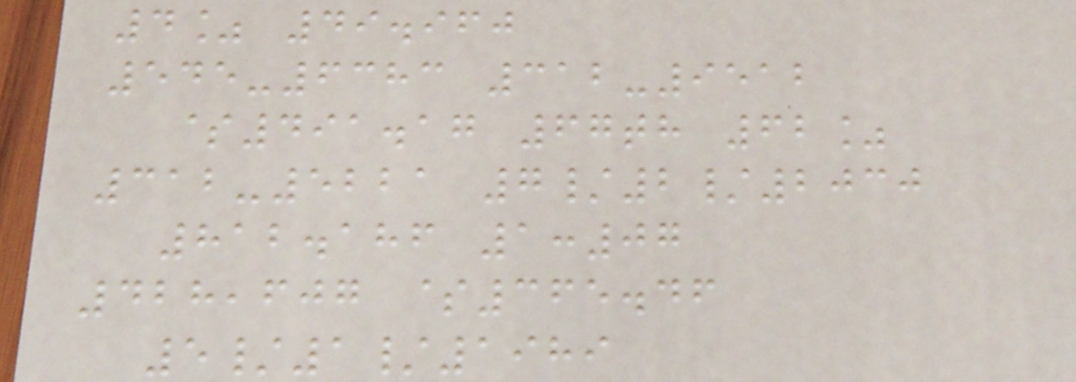4% 49.960
545-6383 312-9512
$491.17 67th 62%
312-5221 7/2/2030
812.186 1:07
428,607 $365.46
5/1/1989
